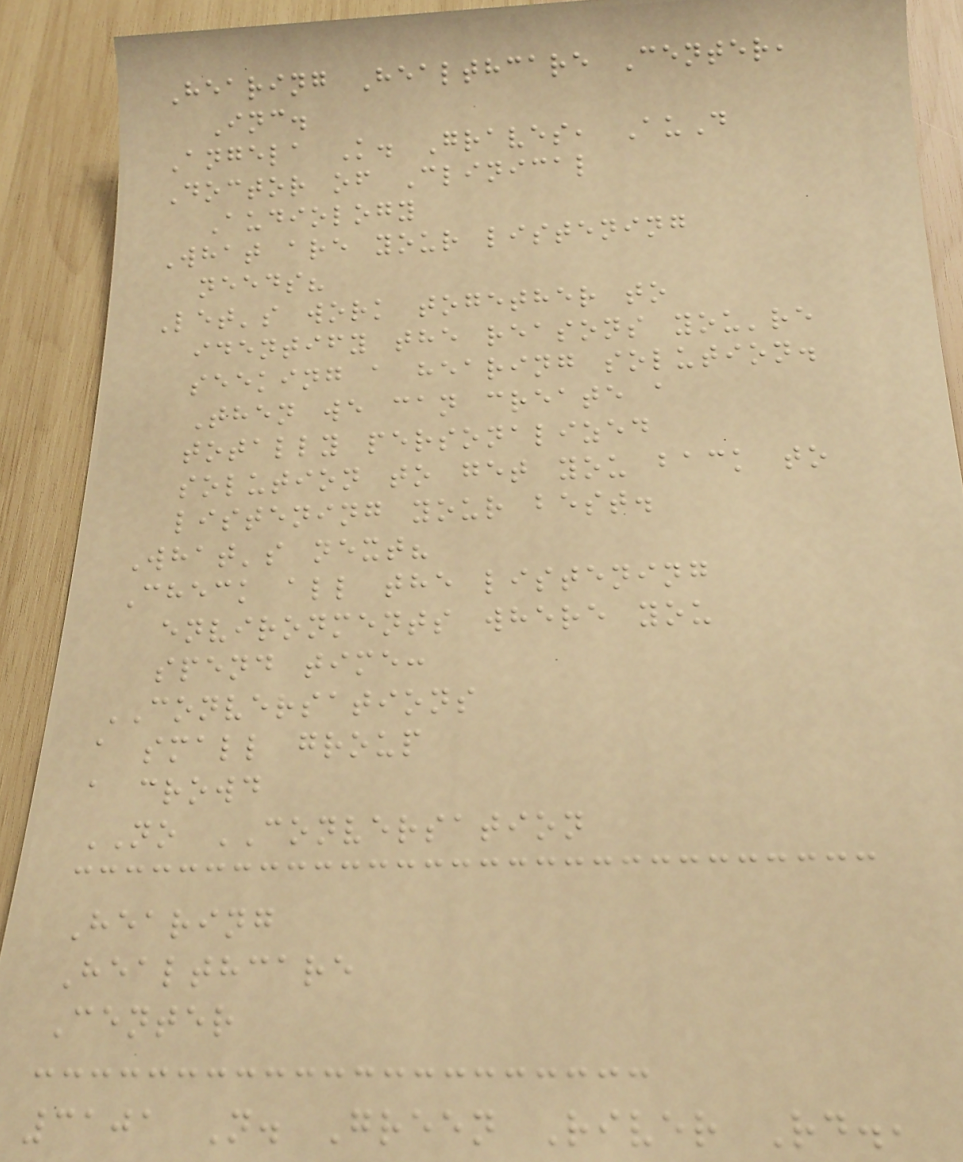Hearing Healthcare Center,
Inc.
Angela K. Graves, AuD
Doctor of Clinical
Audiology
What are your listening
needs?
Let's work together to
identify the reasons you're
seeking a hearing solution.
Then we can create a
totally personalized
solution to get you back to
listening your best.
What's next?
Check all the listening
environments where you
spend time:
CONVERSATIONS
a small group
a crowd
NO CONVERSATION
Hearing
Healthcare
Center
3101 N. Green River Rd.,
